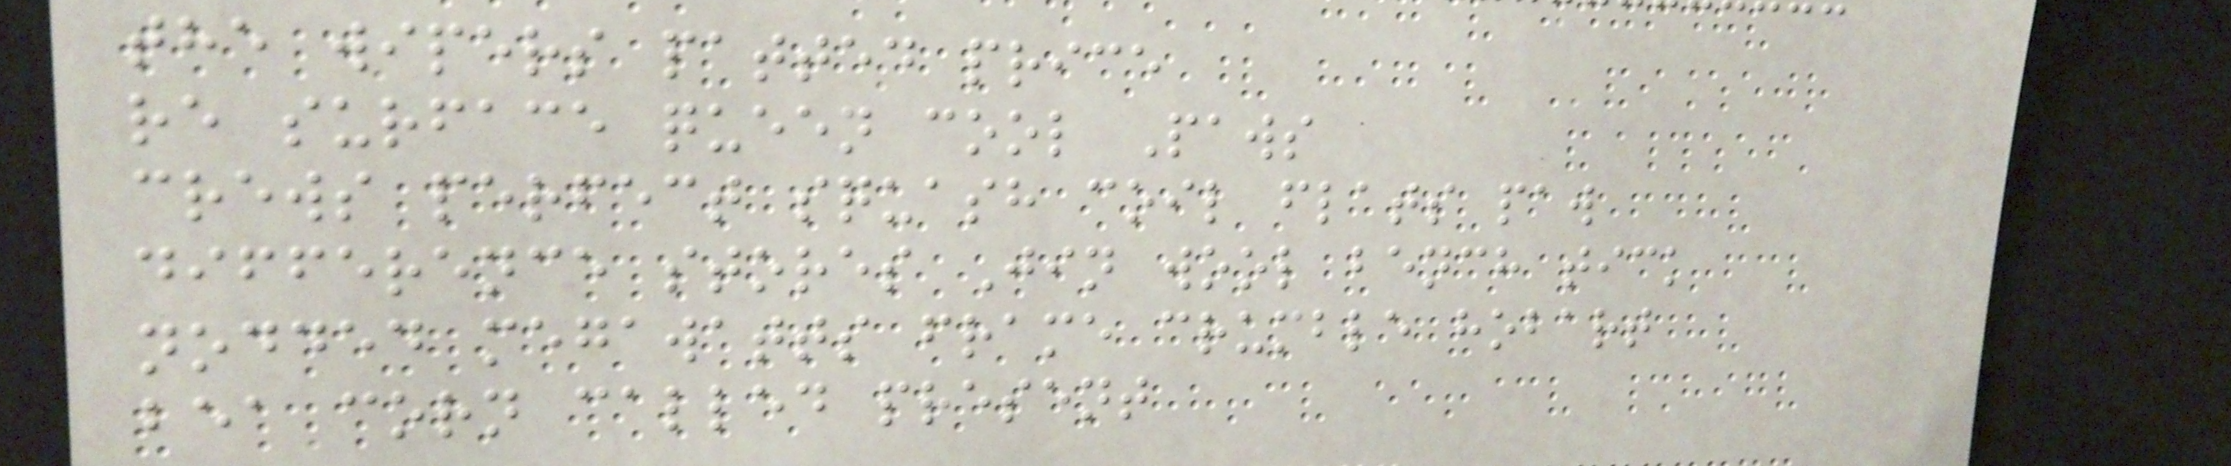the wipers patted price
re surface queen cool Paws
crews perfect squash coil flats paw
difference stores Jin wool bench tick
nodded megawatts frame crumble hobart
bea corn called present
